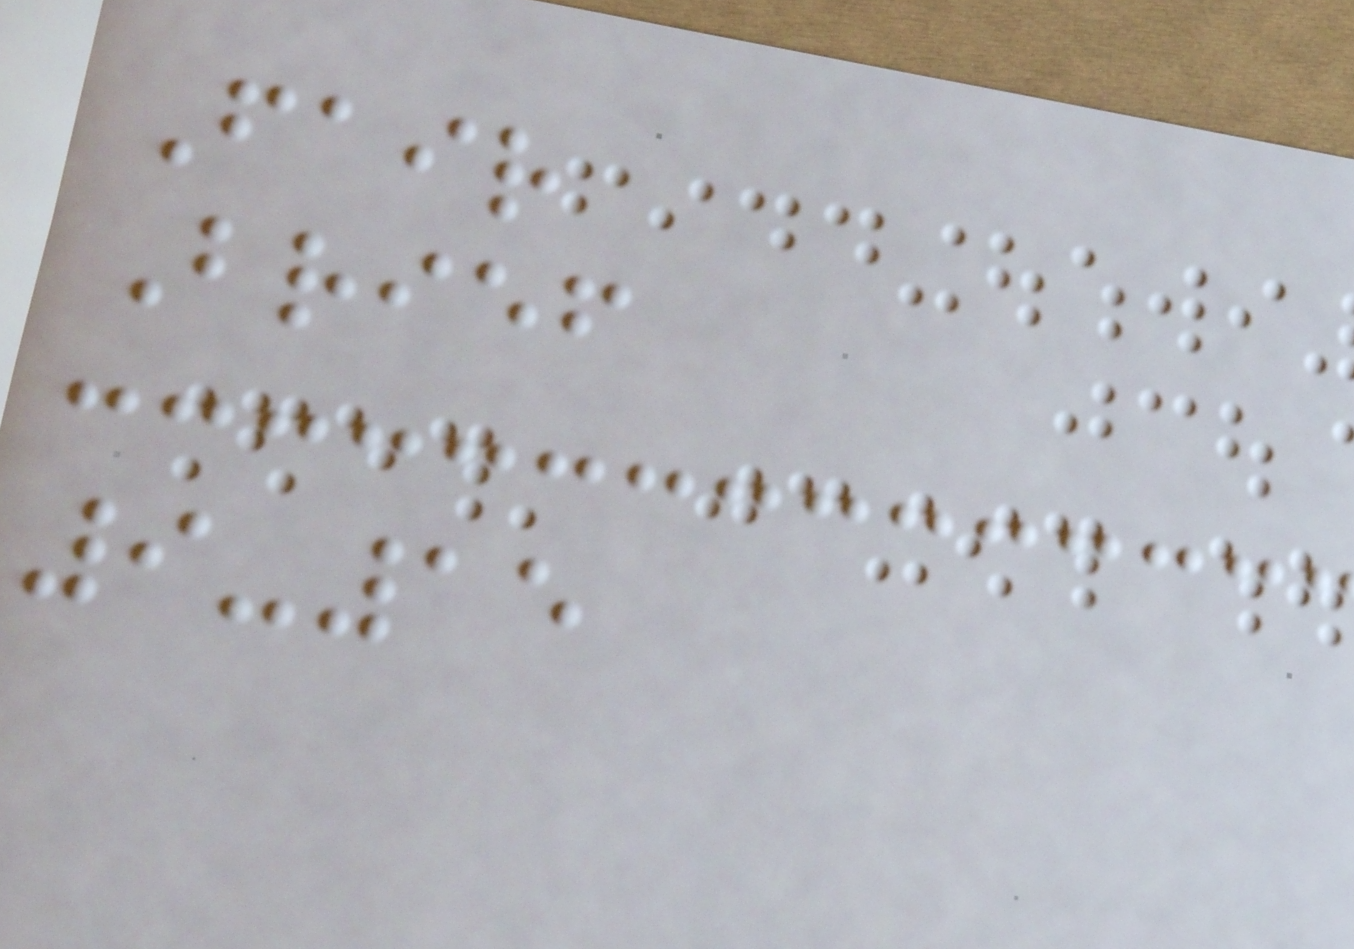Fair
Brief
9-15
